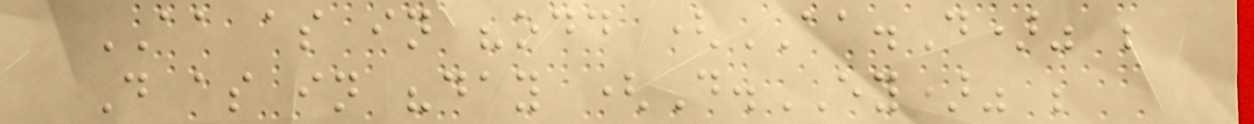AA as in "odd (AA.D)" ;
D as in "day (D.EY)" ;
